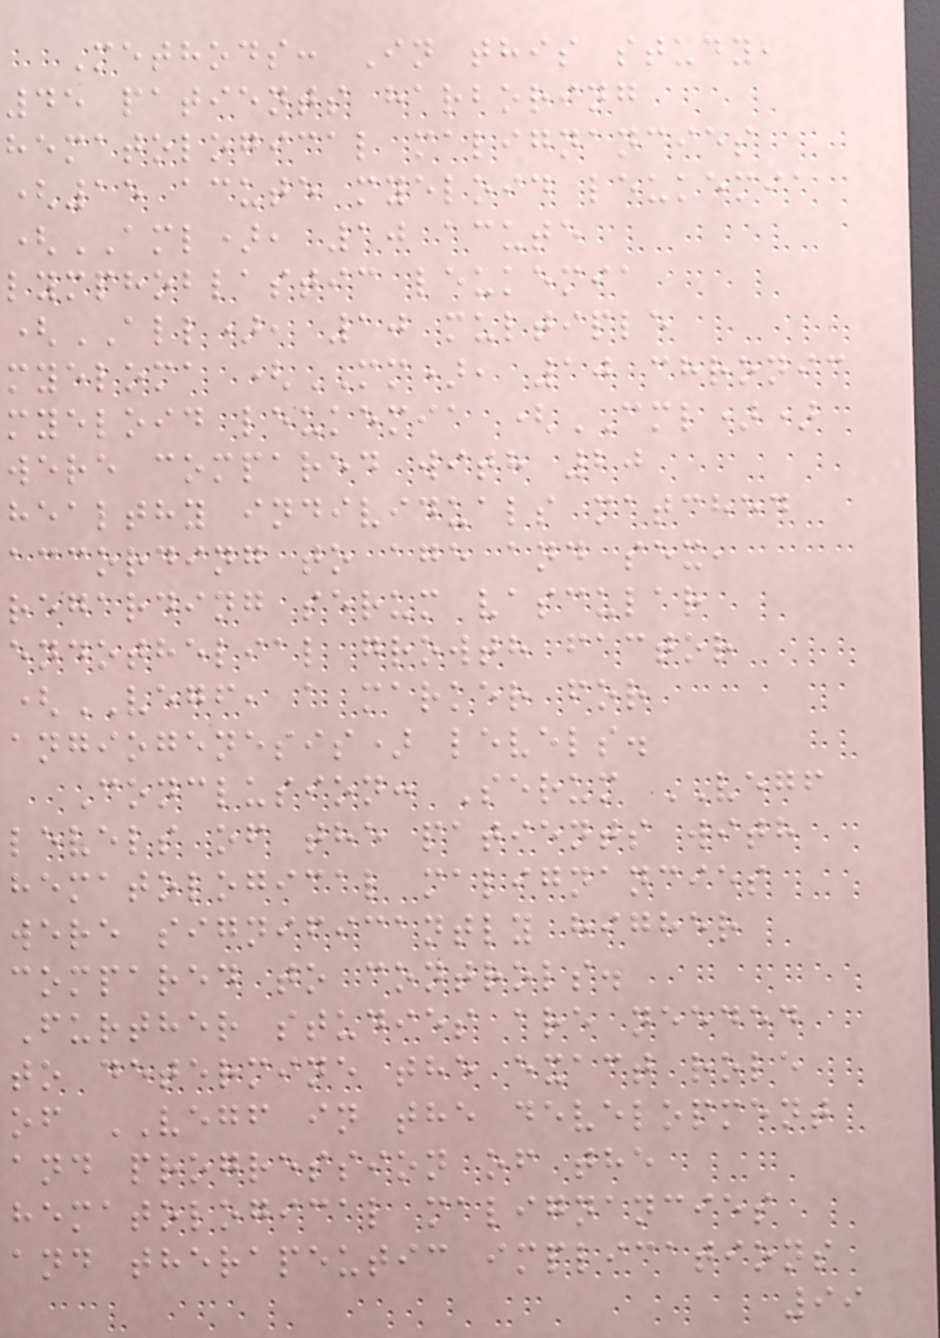Methods: In this study,
45 patients harboring
hematological malignancies
(15 acute myeloid leukemia
(AML), 10 acute
lymphoblastic leukemia
(ALL), 10 multiple
myeloma (MM), 10 chronic
myeloid leukemia (CML))
were compared with 20
healthy individuals matched
according to age and sex,
regarding serum vascular
endothelial growth factor
(VEGF, a marker for
angiogenesis) levels.
Conclusion: Serum VEGF
levels of the patients with
hematological malignancies
were significantly higher
compared to controls.
Further studies are needed
to determine the exact role
of VEGF in the development
and progression of the
hematological malignancies
and therapeutic implications
99
